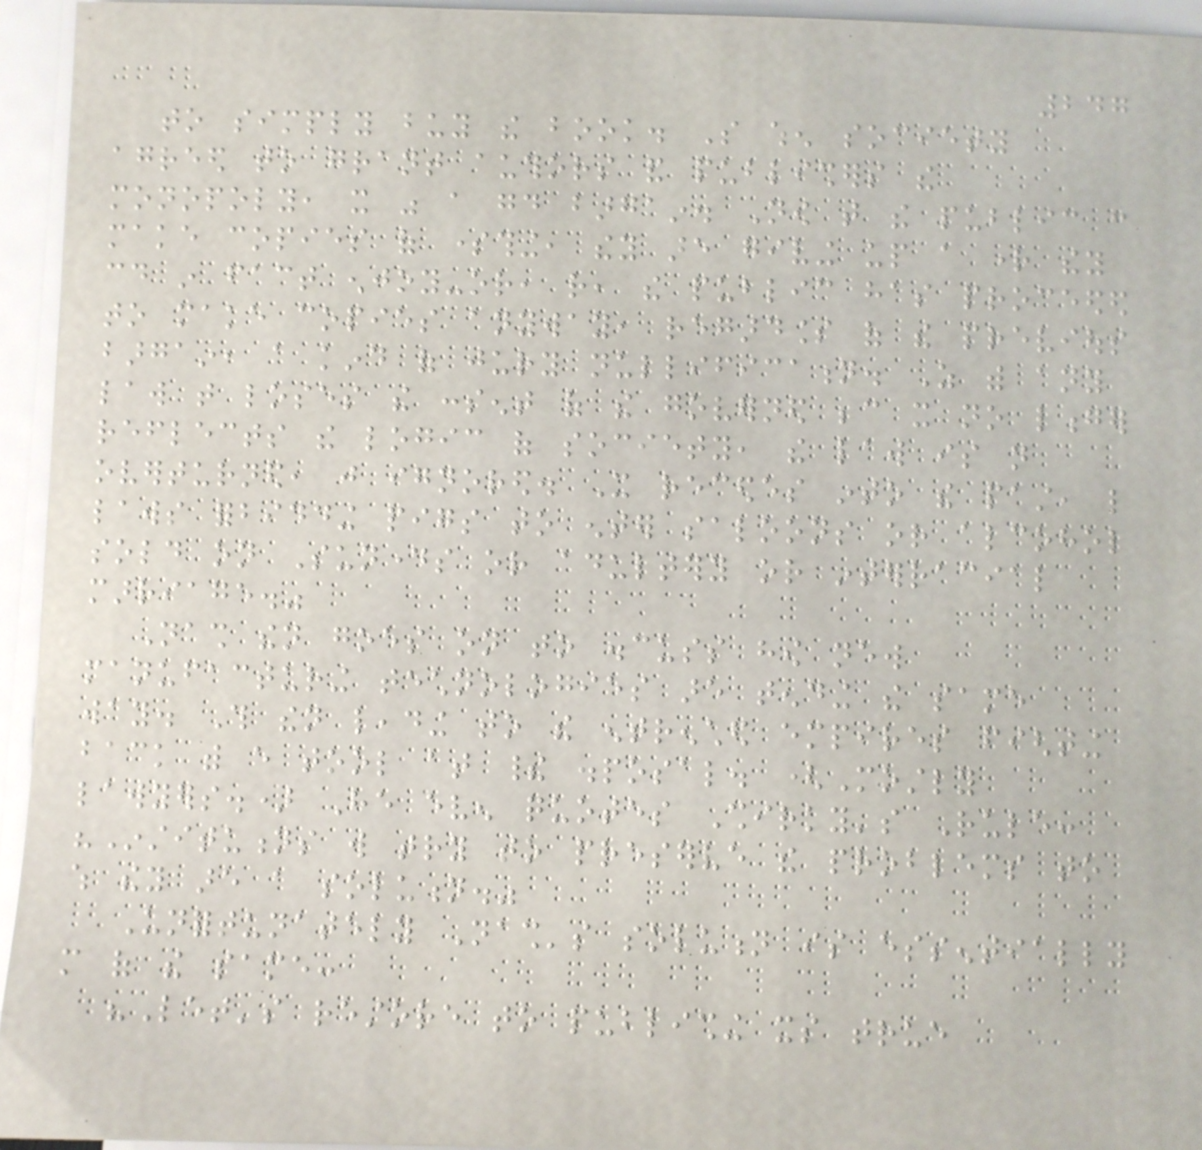247
to simply buy the book. So when society
agreed to grant authors and publishers the
monopoly, it was a good bargain. Now that the public can
make copies of something, they are giving up a right they
could in fact enjoy-or, rather, the public has proceeded
to make copies anyway, regardless of the previous
bargain, a kind of jury nullification. As with any
law that loses the consent of the governed because it no longer
reflects the logic of society, the law is not
overturned, just ignored. It recedes into the past, like
laws forbidding pigs to enter saloons or alcohol
sold on Sundays or adultery or interracial
marriage."
Nash then goes on to discuss how new
manufacturing technologies are tending the same
way. This then leading to the entrenched empires fighting
back with every tool at their disposal. (Mostly
lawyers.) He even quotes Shirky's Rule:
"Institutions will try to preserve the problems to
which they are a solution."
Unfortunately Nash's solution is essentially
more of the same:
"Let's restore to publishing its true
